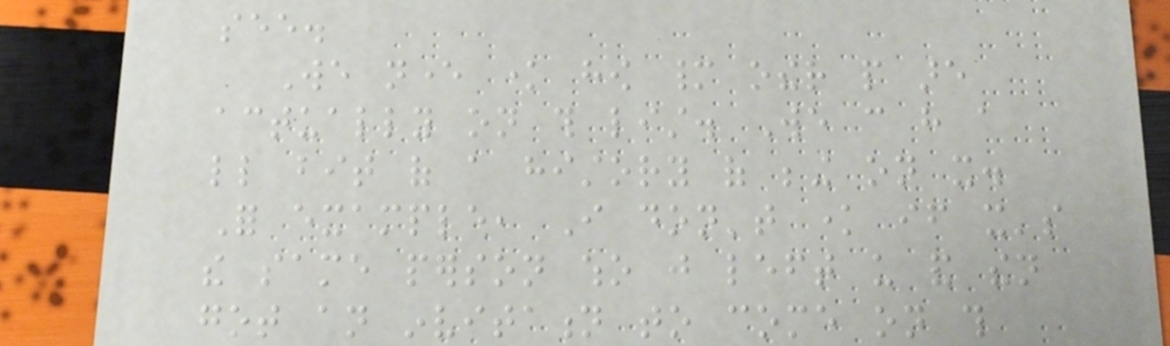see.
We never know how many other people are
actually on this list. We can have a
little bit of a history of being on it.
For example, I don't know if it's
the same person who just left us and then
got an invitation to come on this
